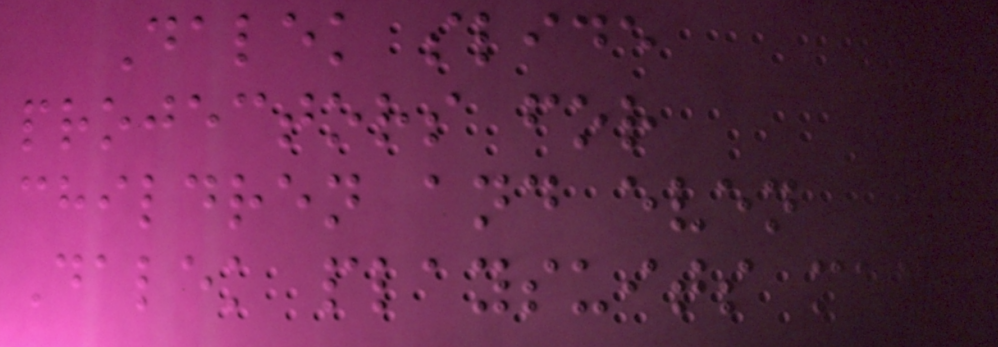Dalek slide
projectors for
children and even
Dalek playsuits made
